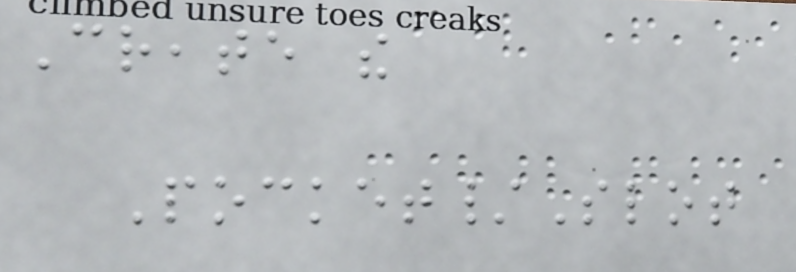Create the
Pocket/Slot
